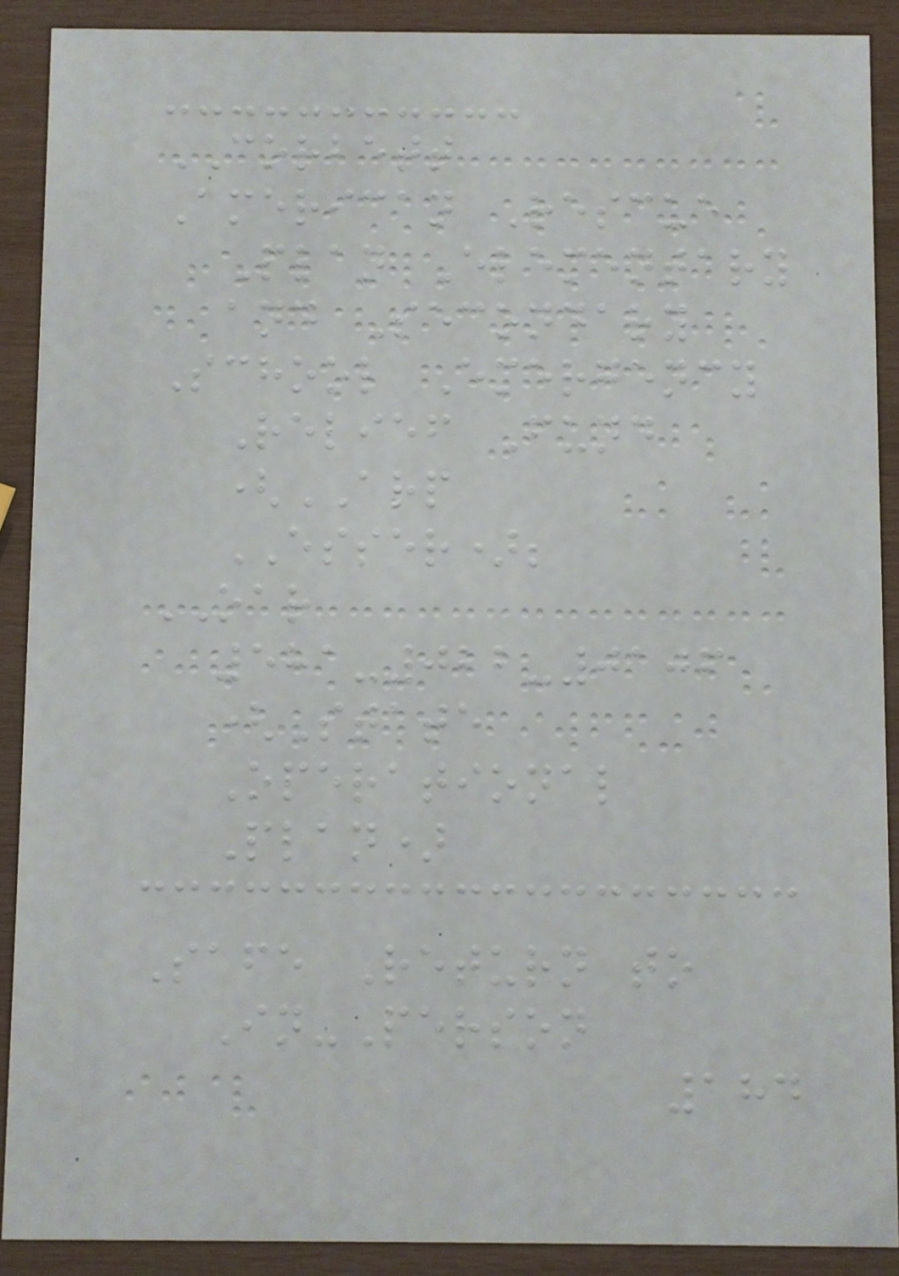CORBETT
American Rescue
Plan Elementary
and Secondary
School Emergency
Relief Fund
(ARP
ESSER);
OAR
581-022-0106
(State
Operational
Plan)
Safe Return to
In-Person
184
